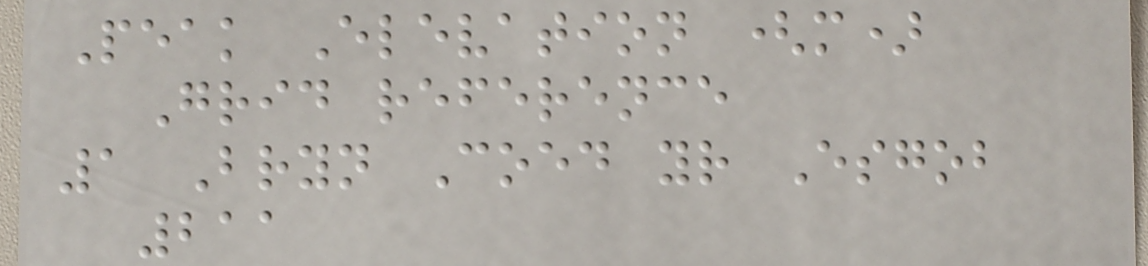Peak Elevation (m)
Grid reference
1 Bryn Coed yr Esgob
211
